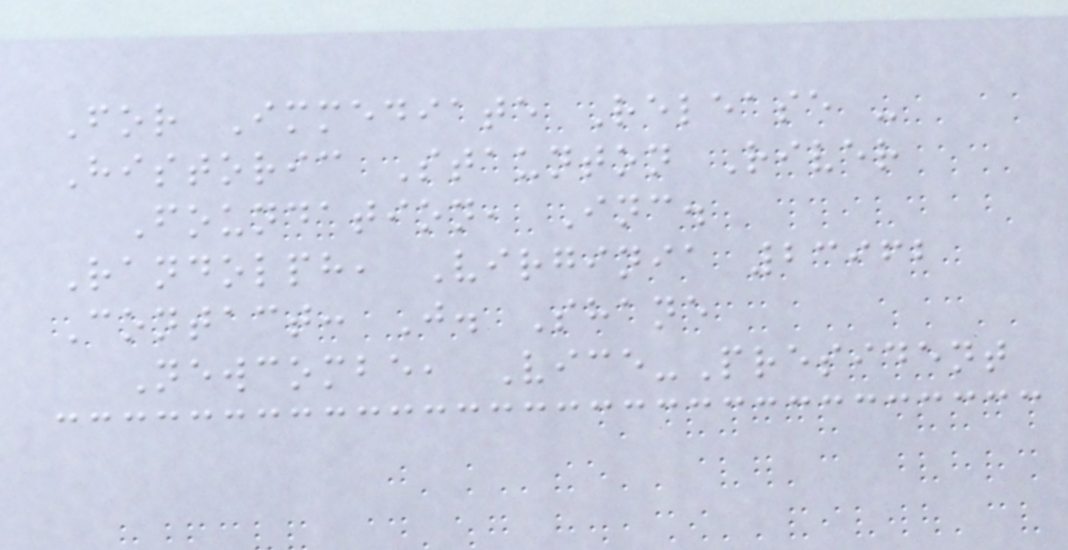For Immediate Release -
Historic Staunton River
Foundation, Inc.
Randolph, Virginia 23962
Contact: J. Shane
Newcombe, Vice-President
